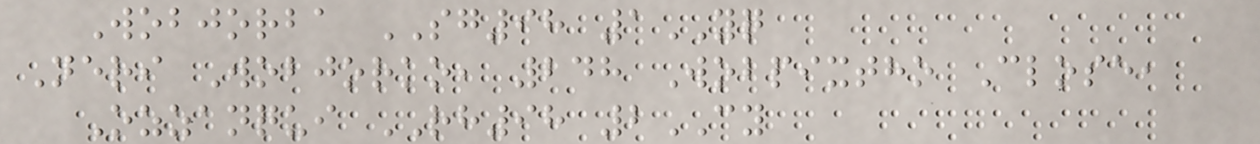Wobjorba SG98 1YQ
Neri Wobjorko, 248 Wobpixtho Close,
Ozzanqui RH98 2CY
